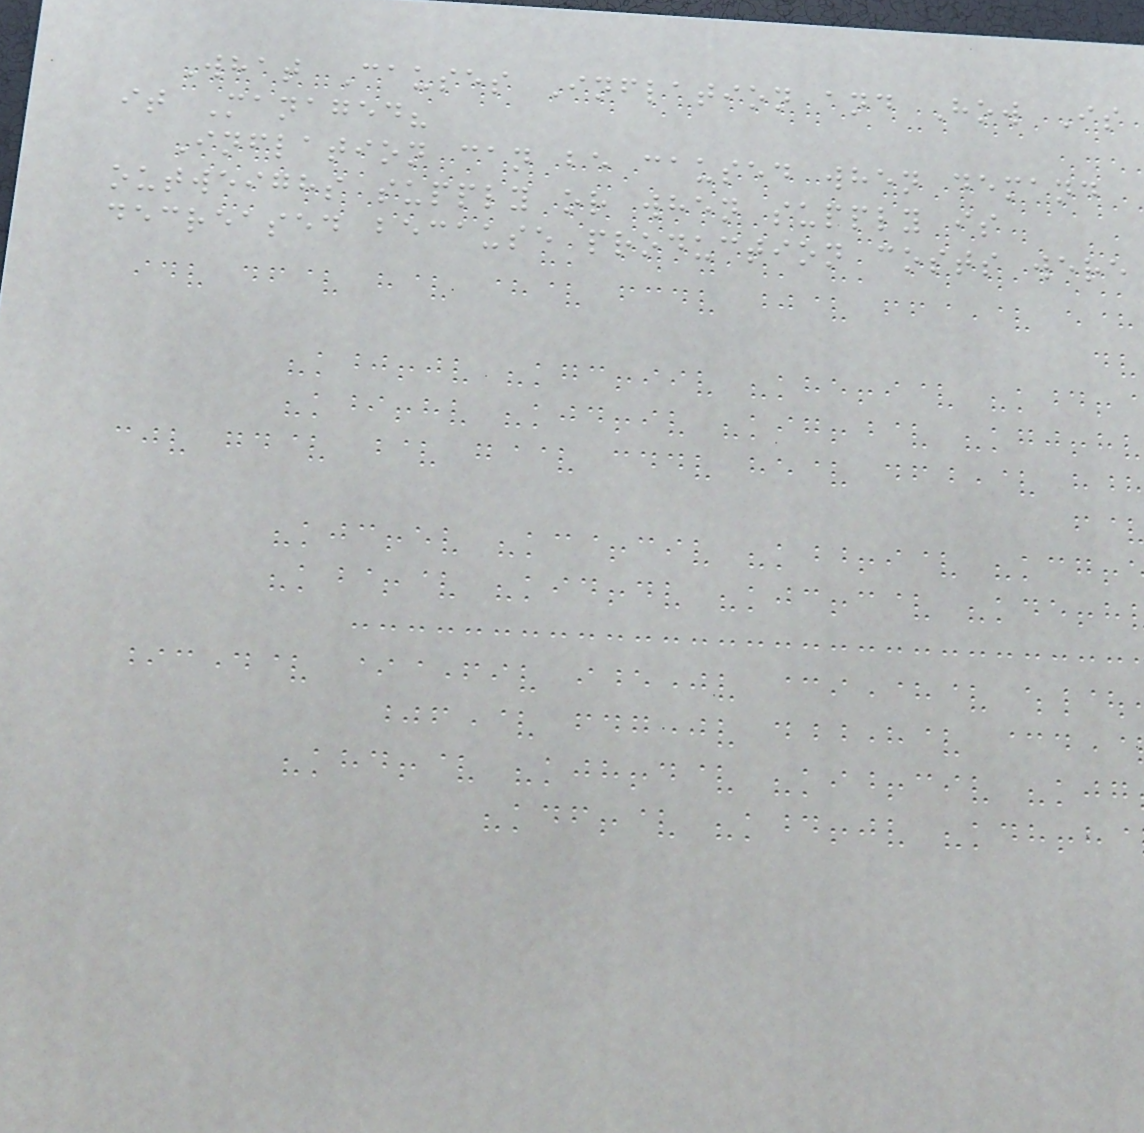What Causes Inflation and How Is
it Managed?
Inflation can be caused when demand
outweighs supply or when supply is
decreased because production costs were
